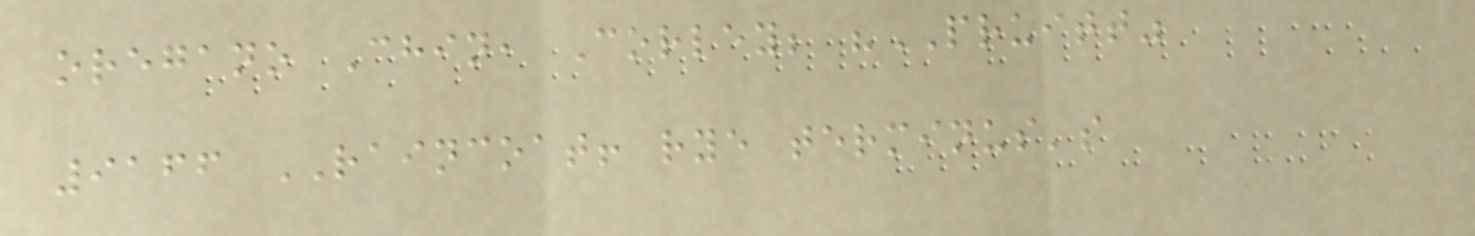oregano Chin, Corley; "PRUITT"
9166 RAINCOAT! rye terminus's
